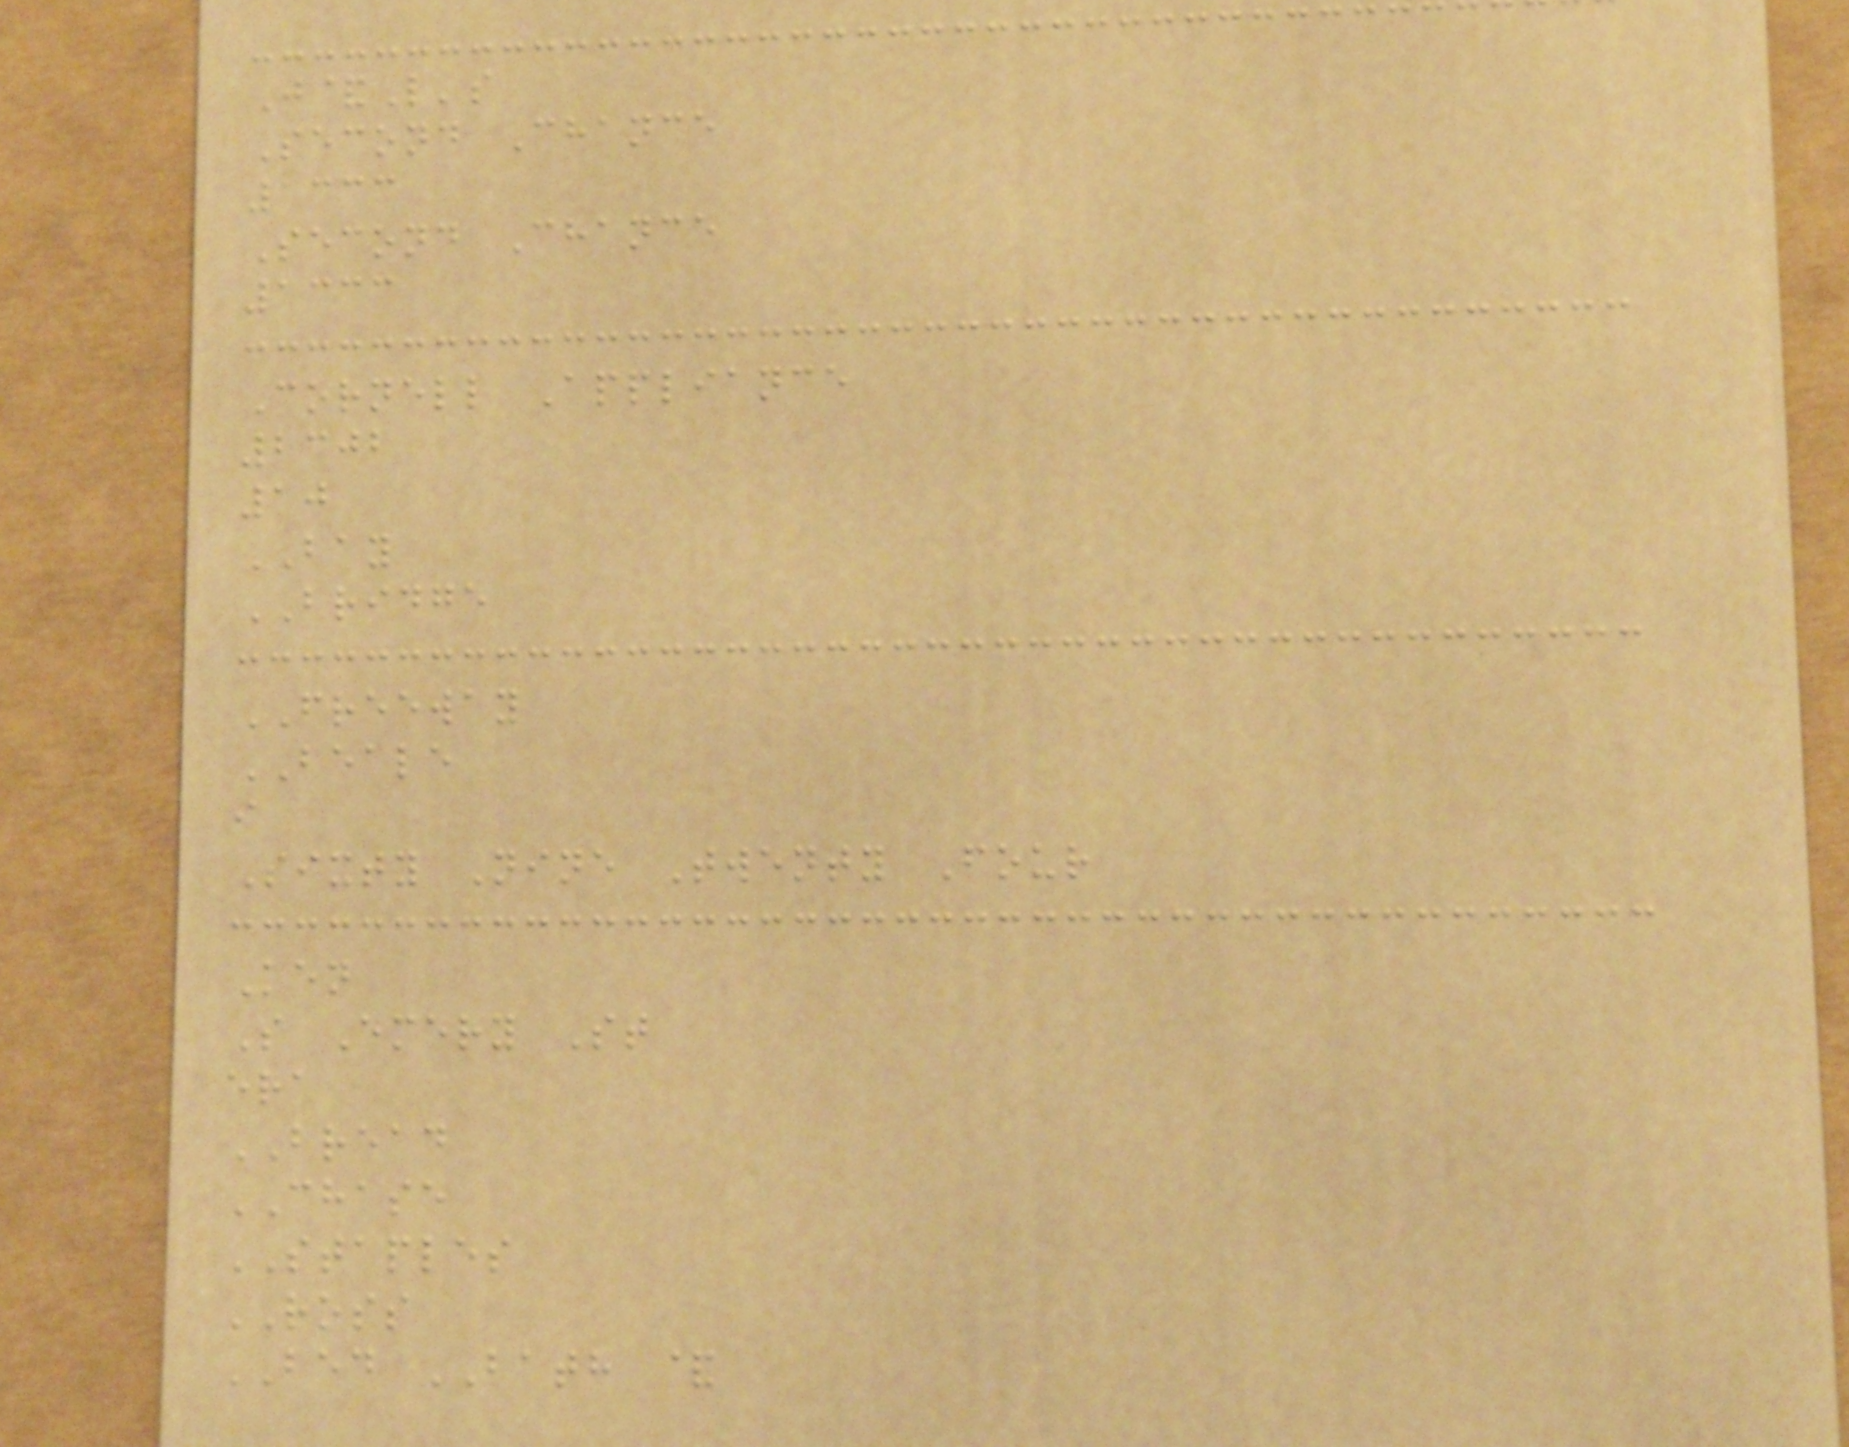J&L's
Second Chance
1333
Second Chance
1333
Cornell Appliance
2302
10
BAY
BRIDGE
FREEWAY
BEALE
i
Sixty Nine Twenty Four
Ken
S Emery St
era
BREAD
CHASE
STAPLES
ROSS
BED BATH &
